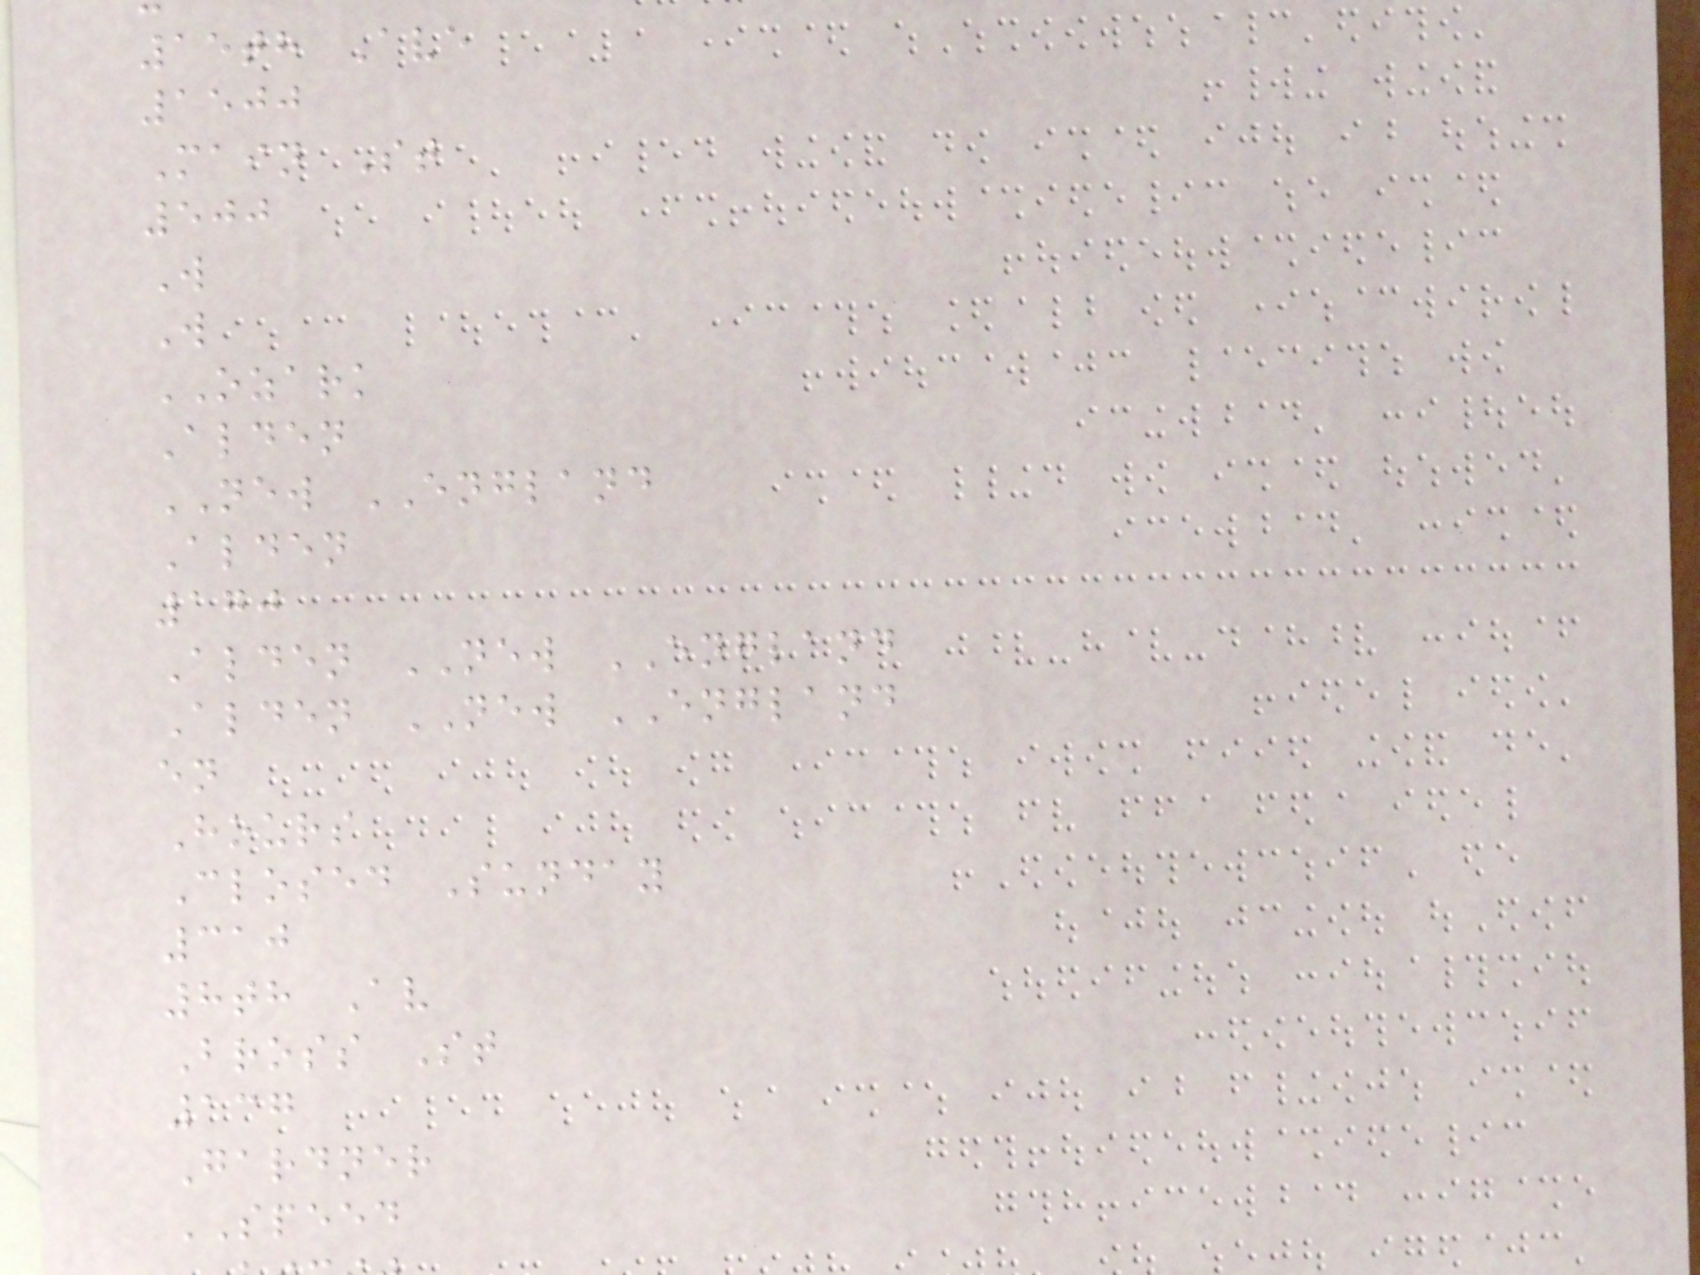15th Ave
1500
Main St
500
W
W
OZARK
Alden
NEW ENGLAND
Alden
170
Alden NEW ENGLAND
Alden NEW ENGLAND
en
Hours
Closed Sunday
310
8th Av
Bross St
137
Gardner
SPEED
